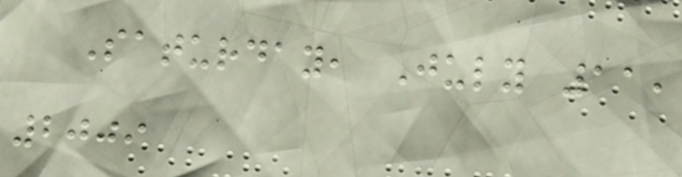Saturday, July 11,
2009
